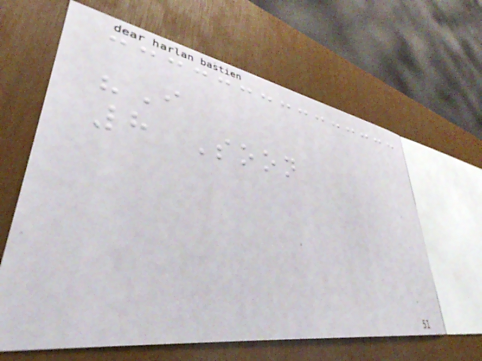"I
8 Soon
